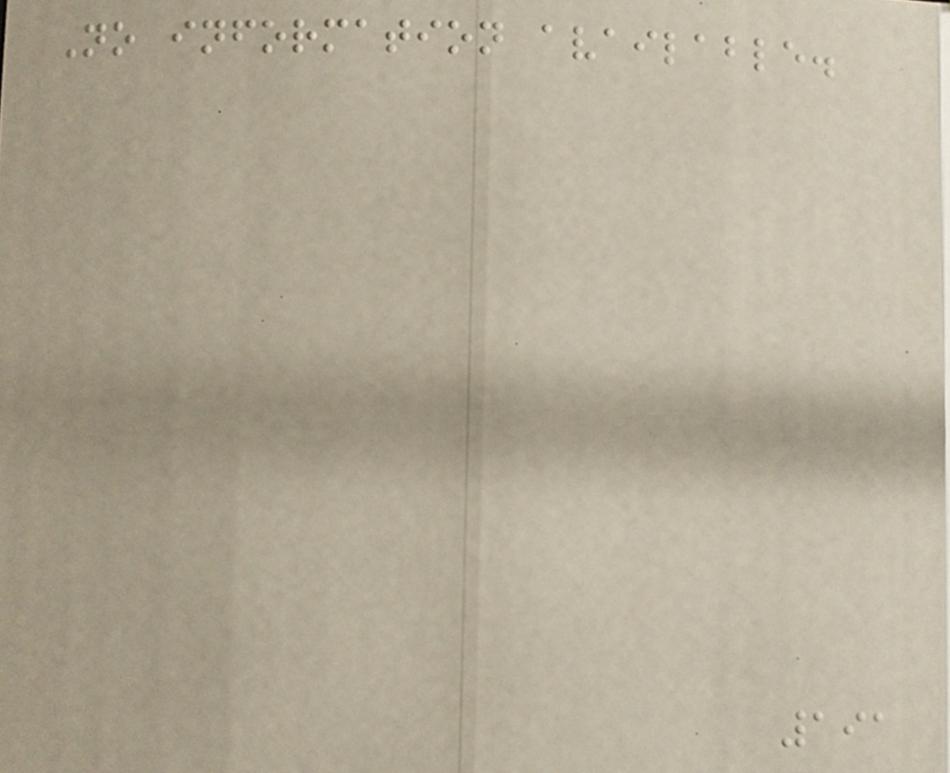No information available.
191
